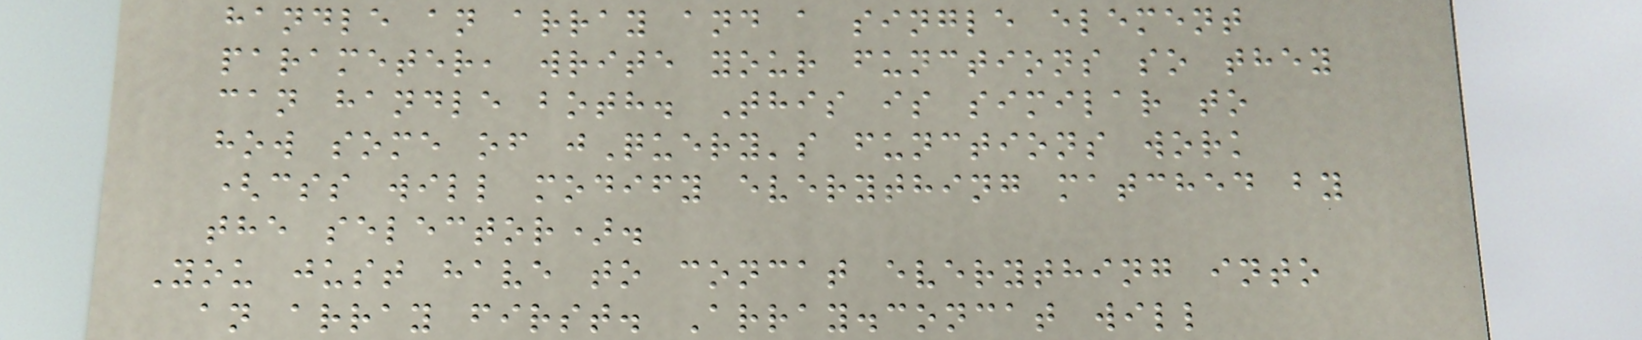handle an array and a single element
parameter, write your functions so they
can handle both. This is similar to
how some of jQuery's functions work
(css will modify everything matched by
the selector).
You just have to concat everything into
an array first. Array.concat will
